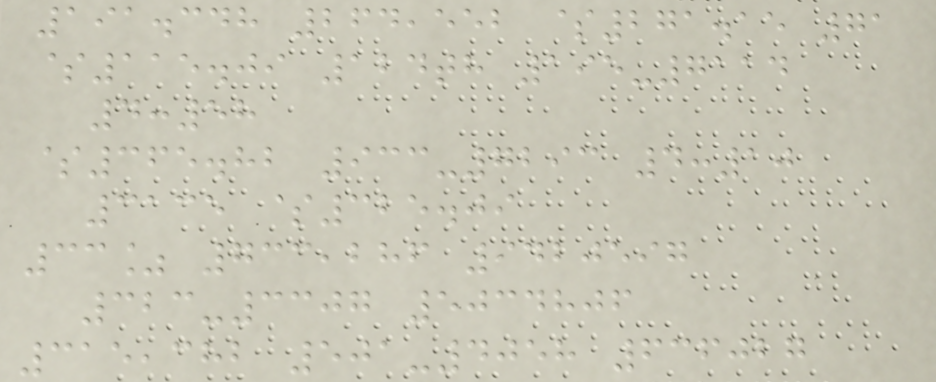191.348 264,552 $271.15 71
$115.09 124th 195-7114
4:58
$365.82 933-7293 4:10
3135 $325.09
33% 733,286 9420597
323-3307 5034806
315,382 501-4058 636027
